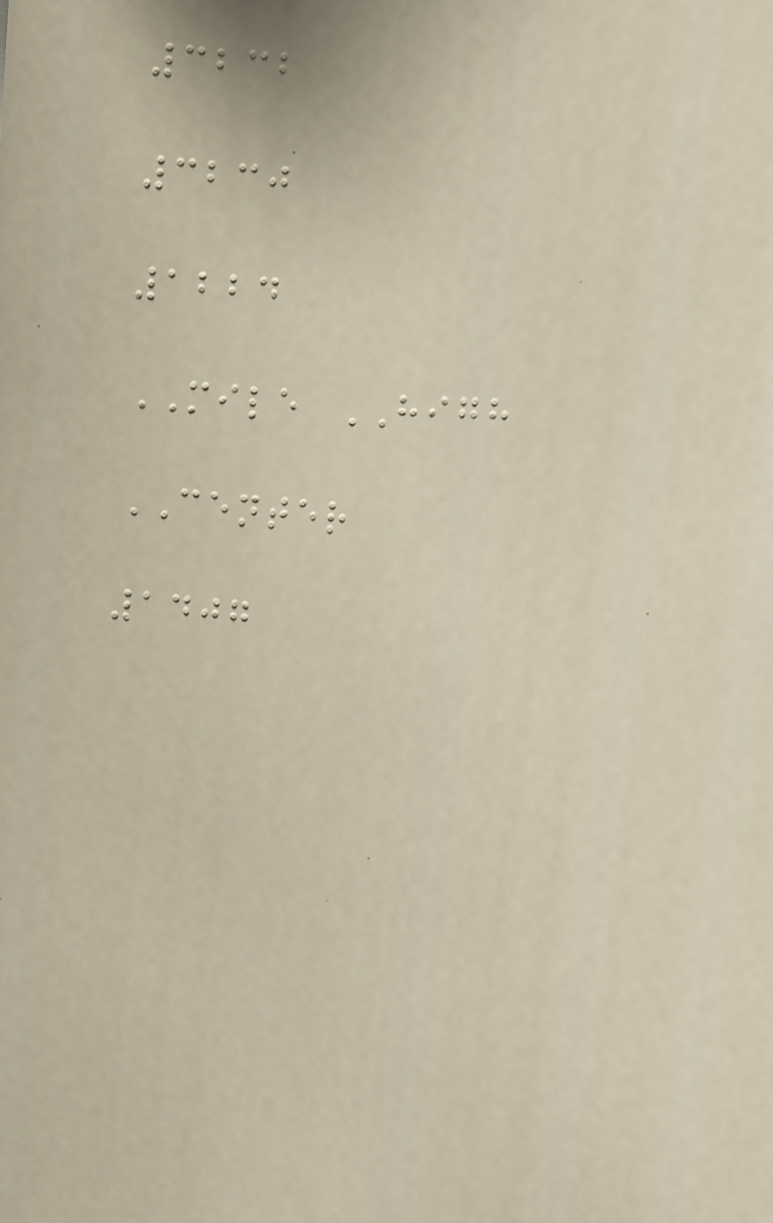3232
3230
1224
MILE HIGH
CENTER
1407
